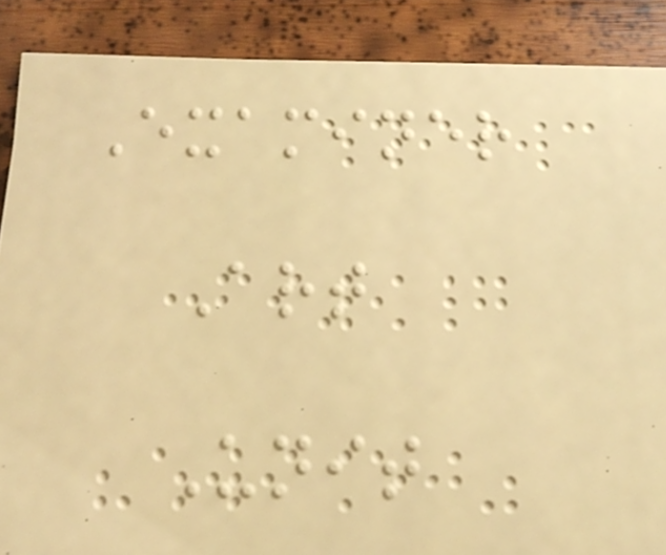Examiner
Art
Unit
